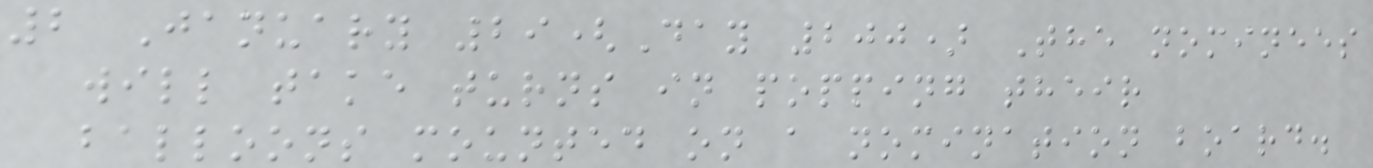2 January 29(Day 200) The nominees
will take turns in popping their
balloons mounted on a nomination board.
